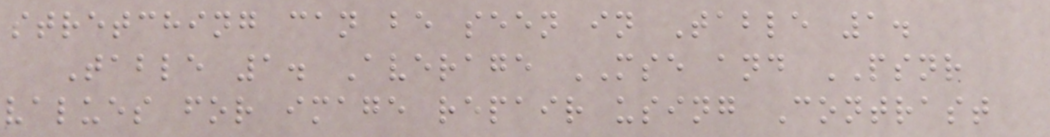stretching can be seen in Table 1.
Table 1. Average MSE and PSNR
values for image repair using Contrast
